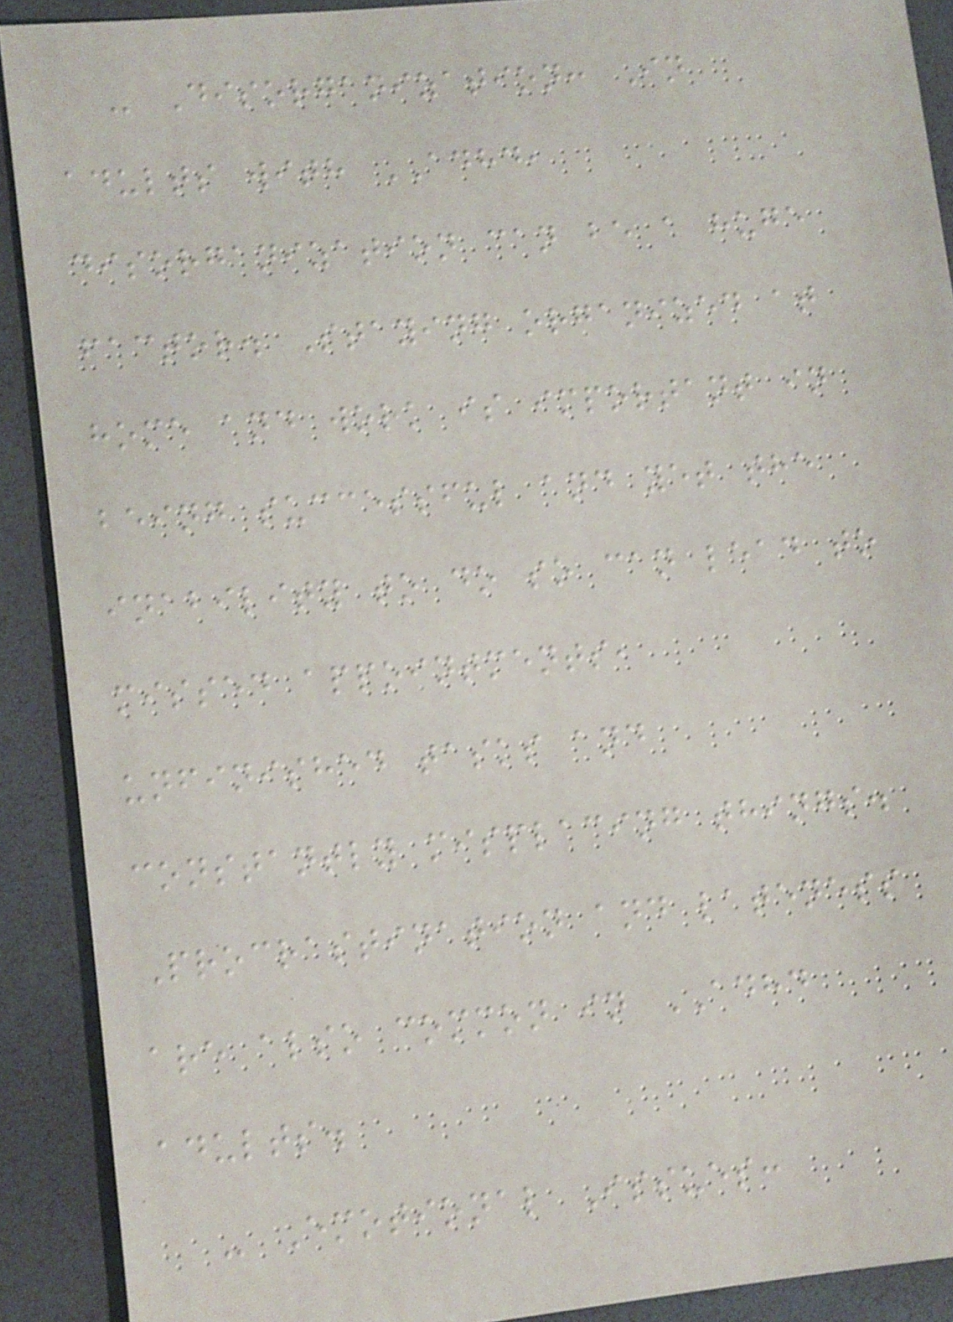- Disorganization: In
adults with ADHD,
disorganization can be a huge
factor. Staying organized at
home and work is important in
being successful and yet the
inability to do so can lead to
missed appointments,
unfinished tasks and
constantly misplacing things.
Procrastination and lateness
are also common in ADHD
adults.
- Emotional Issues:
